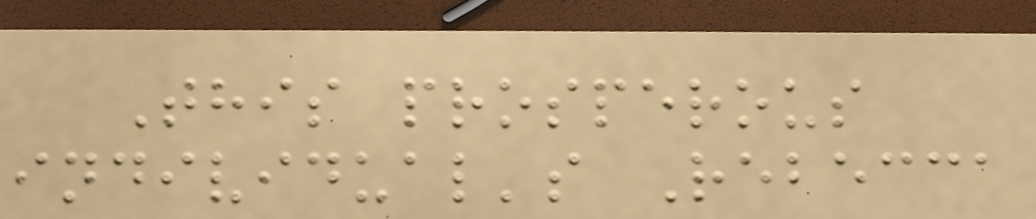This prosperous
individual's Rebecca
